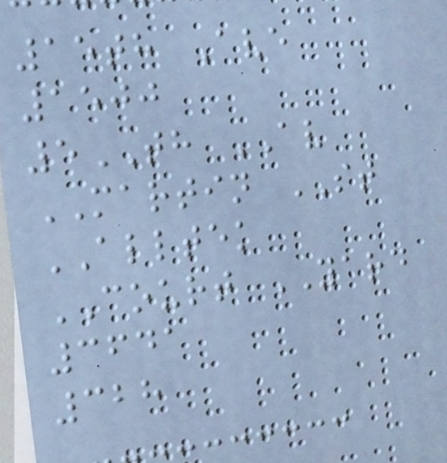15th Ave
1500
5TH AV
MARTIN ST
ALLTEK
COURT YARD
3641
328
